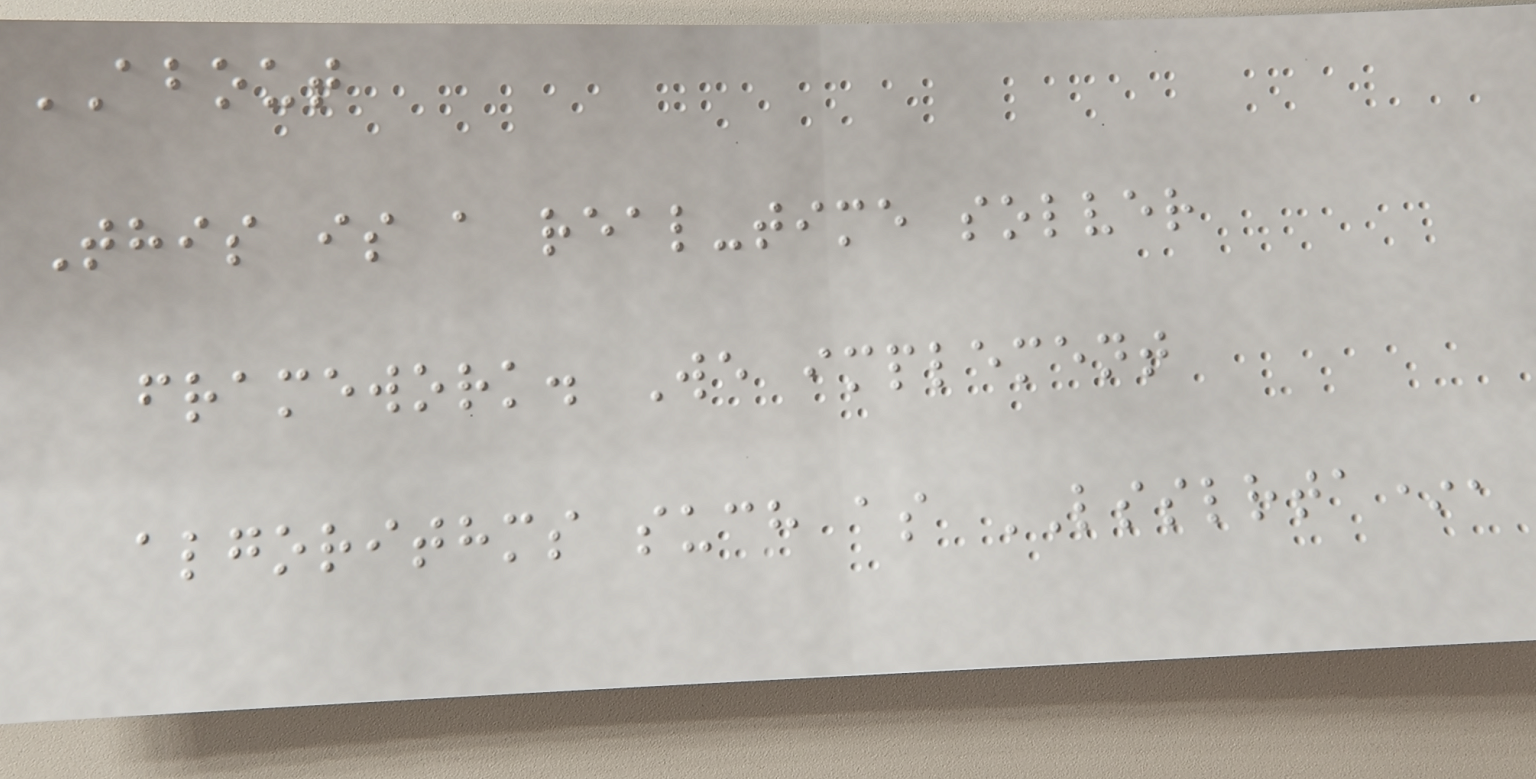ABOUT
This is a real-time solver
framework. We implement
algorithms such as LSSLRTA*,
